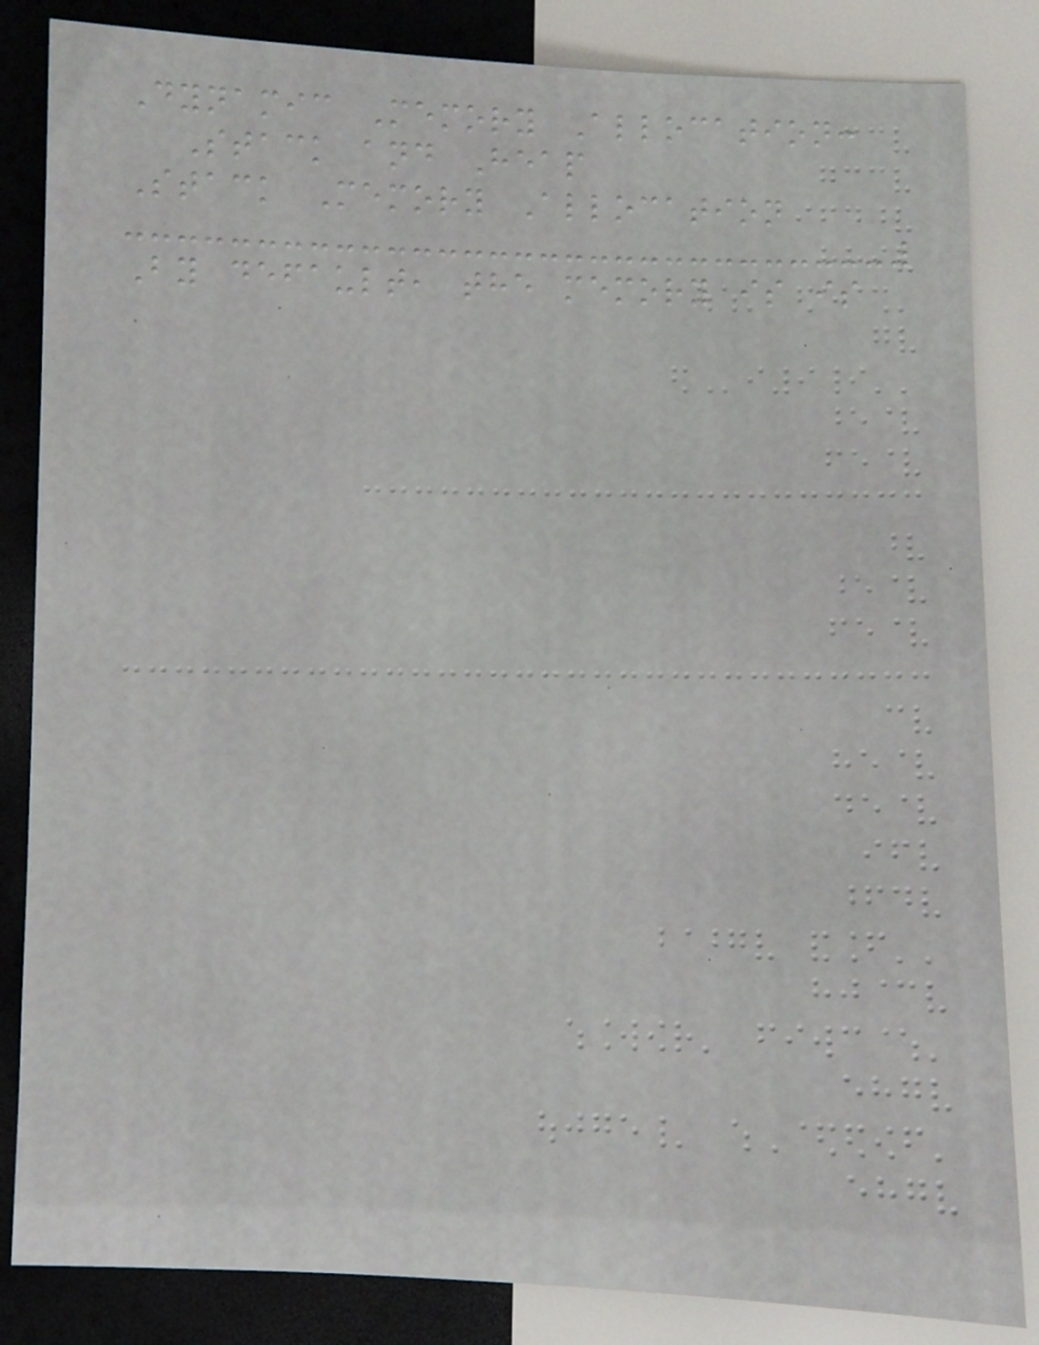Dynamic Memory Allocation:
Stack and Heap
Stack Memory Allocation
By default, the memory is is
